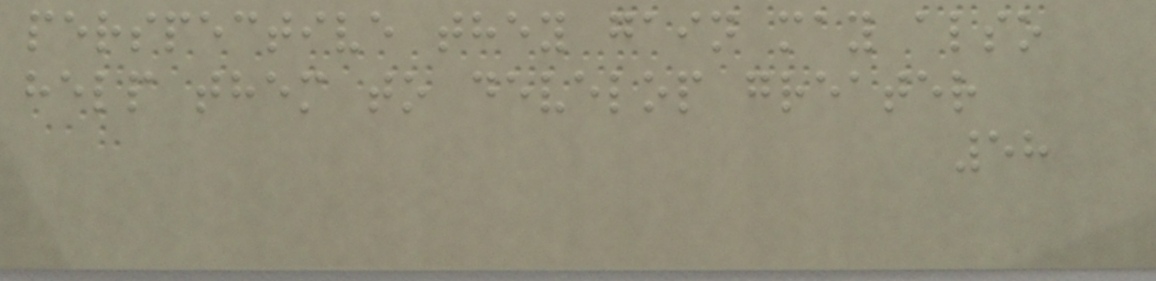perspective they gain may also
help them to develop greater
58
